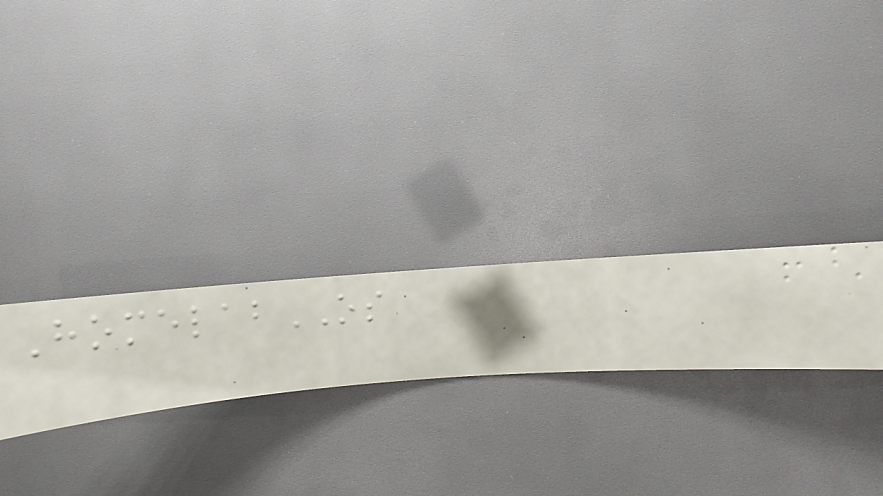HomelabOS
